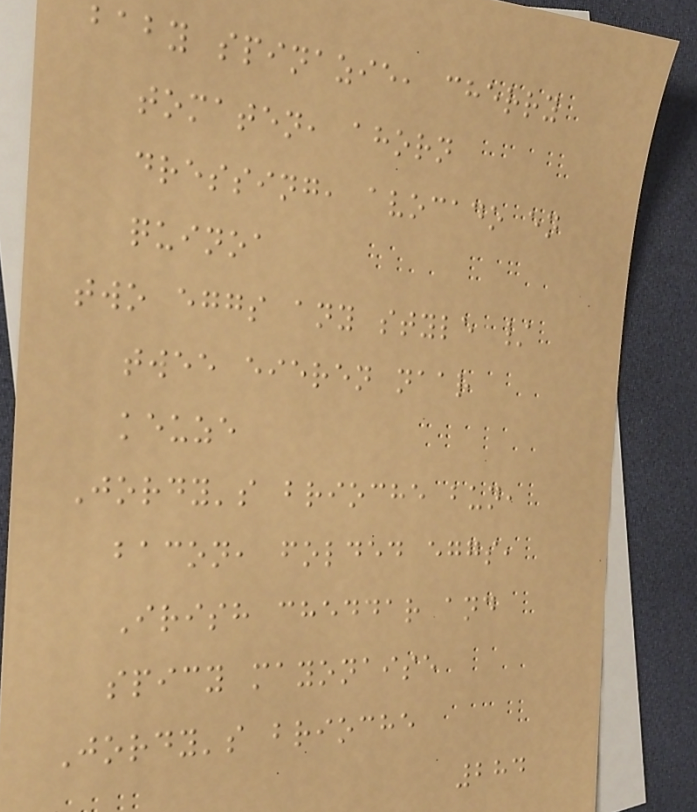baby spinazie, cherry
tomaten, ahorn
dressing, avocado en
quinoa
two eggs any style /
twee eieren naar
keuze
Jordy's brioche bun,
bacon, folded eggs,
Irish cheddar and
spicy mayonaise
Jordy's brioche
284
